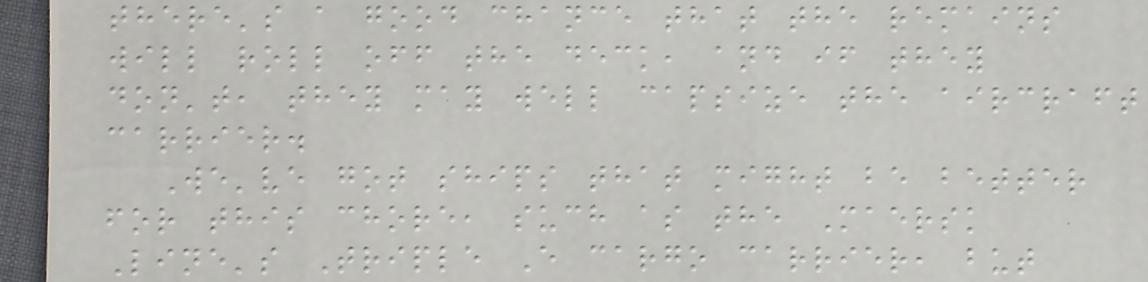there's a good chance that the remains
will roll off the deck, and if they
don't, they may well capsize the aircraft
carrier.
We've got ships that might be better
for this chore, such as the Maersk
Line's Triple E cargo carrier, but
